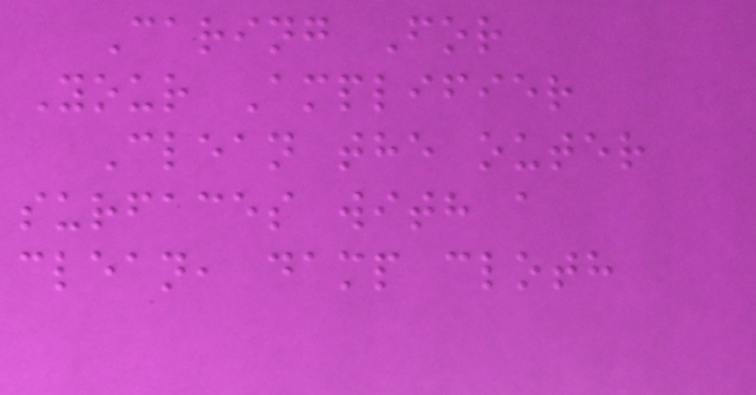Caring For
Your Amplifier
Clean the outer
surfaces with a
clean, damp cloth
